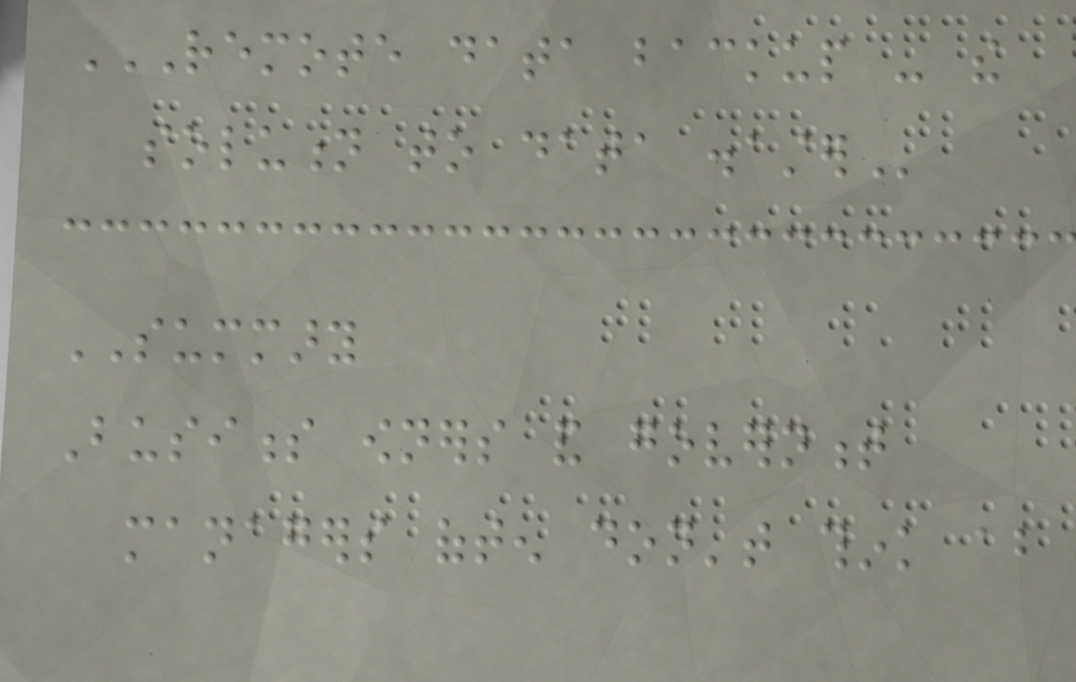REMOTE DATA BACKUP - THE
SOLUTION TO DATA DISASTER
SUMMARY
Business owners and government
managers often don't think about
